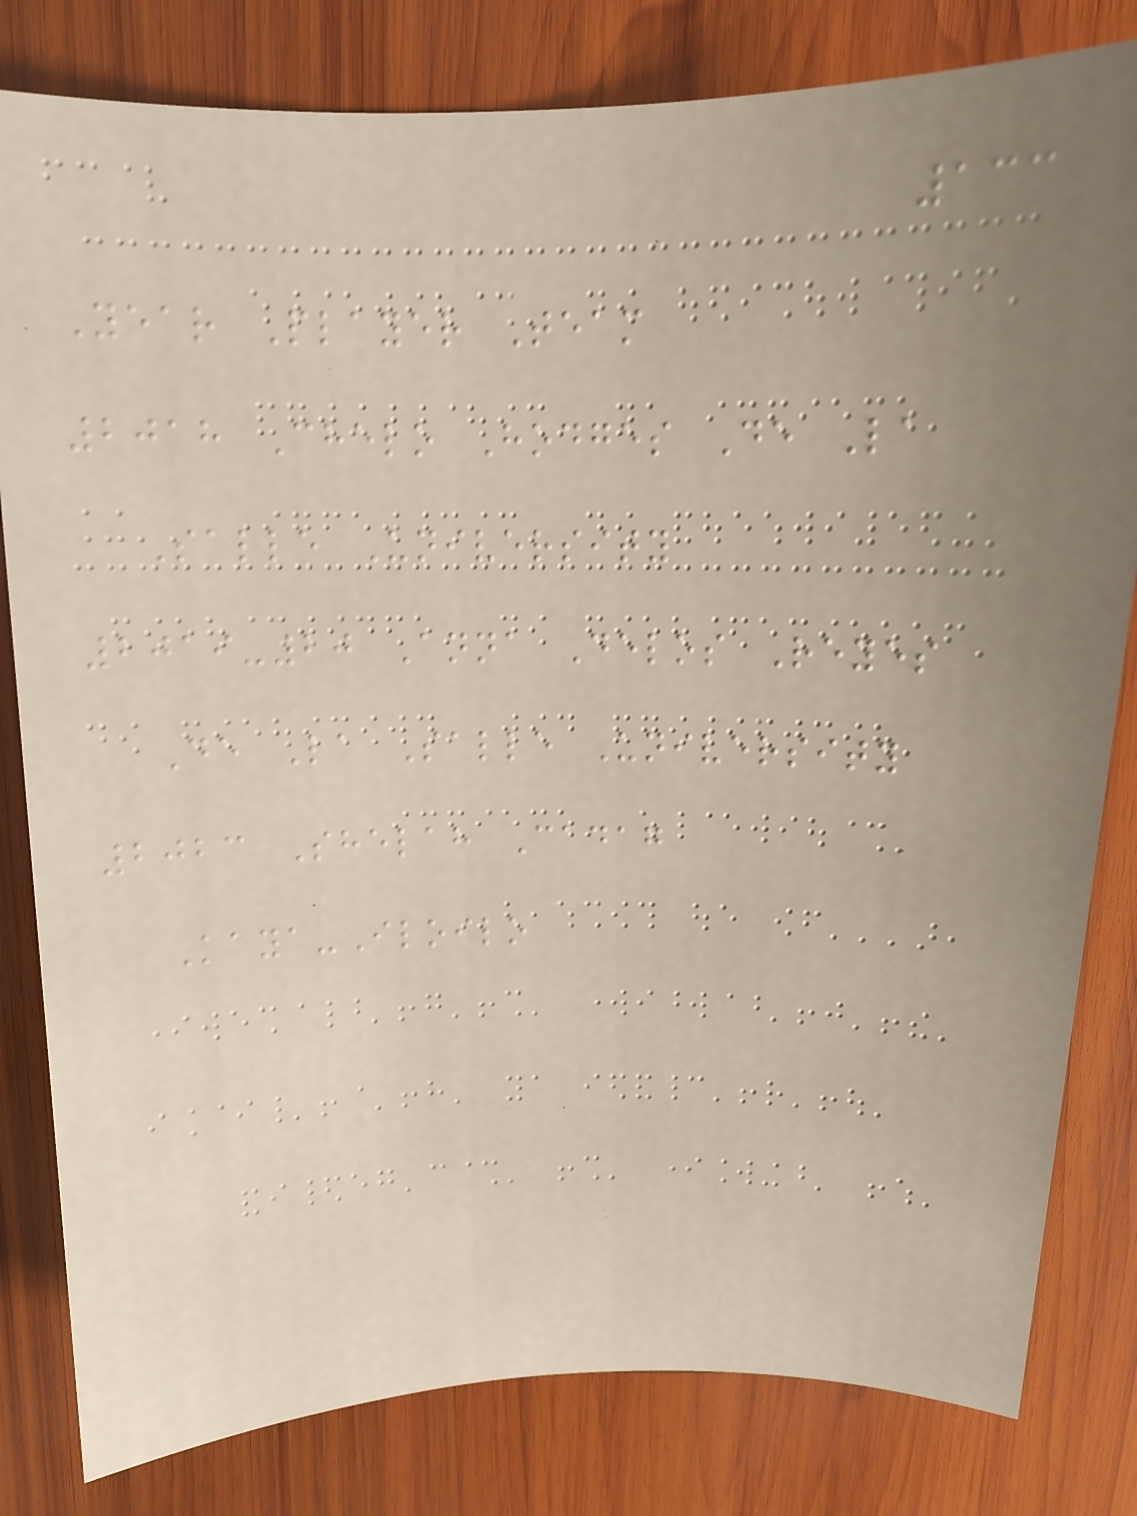133
Year Player Team
2018 Chelo Hodges De La
Salle University
2019-20 Anna Delos Reyes
De La Salle University
2023 Shelah Cadag
Kaya-Iloilo
